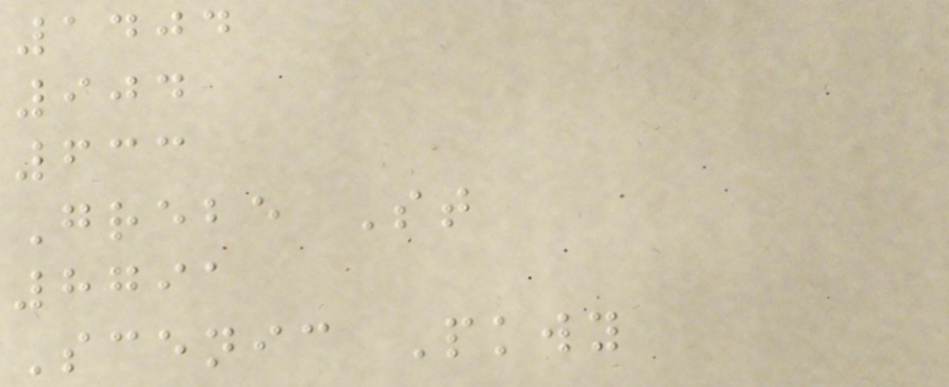1404
904
633
Grebe St
8791
Scenic Pkwy
